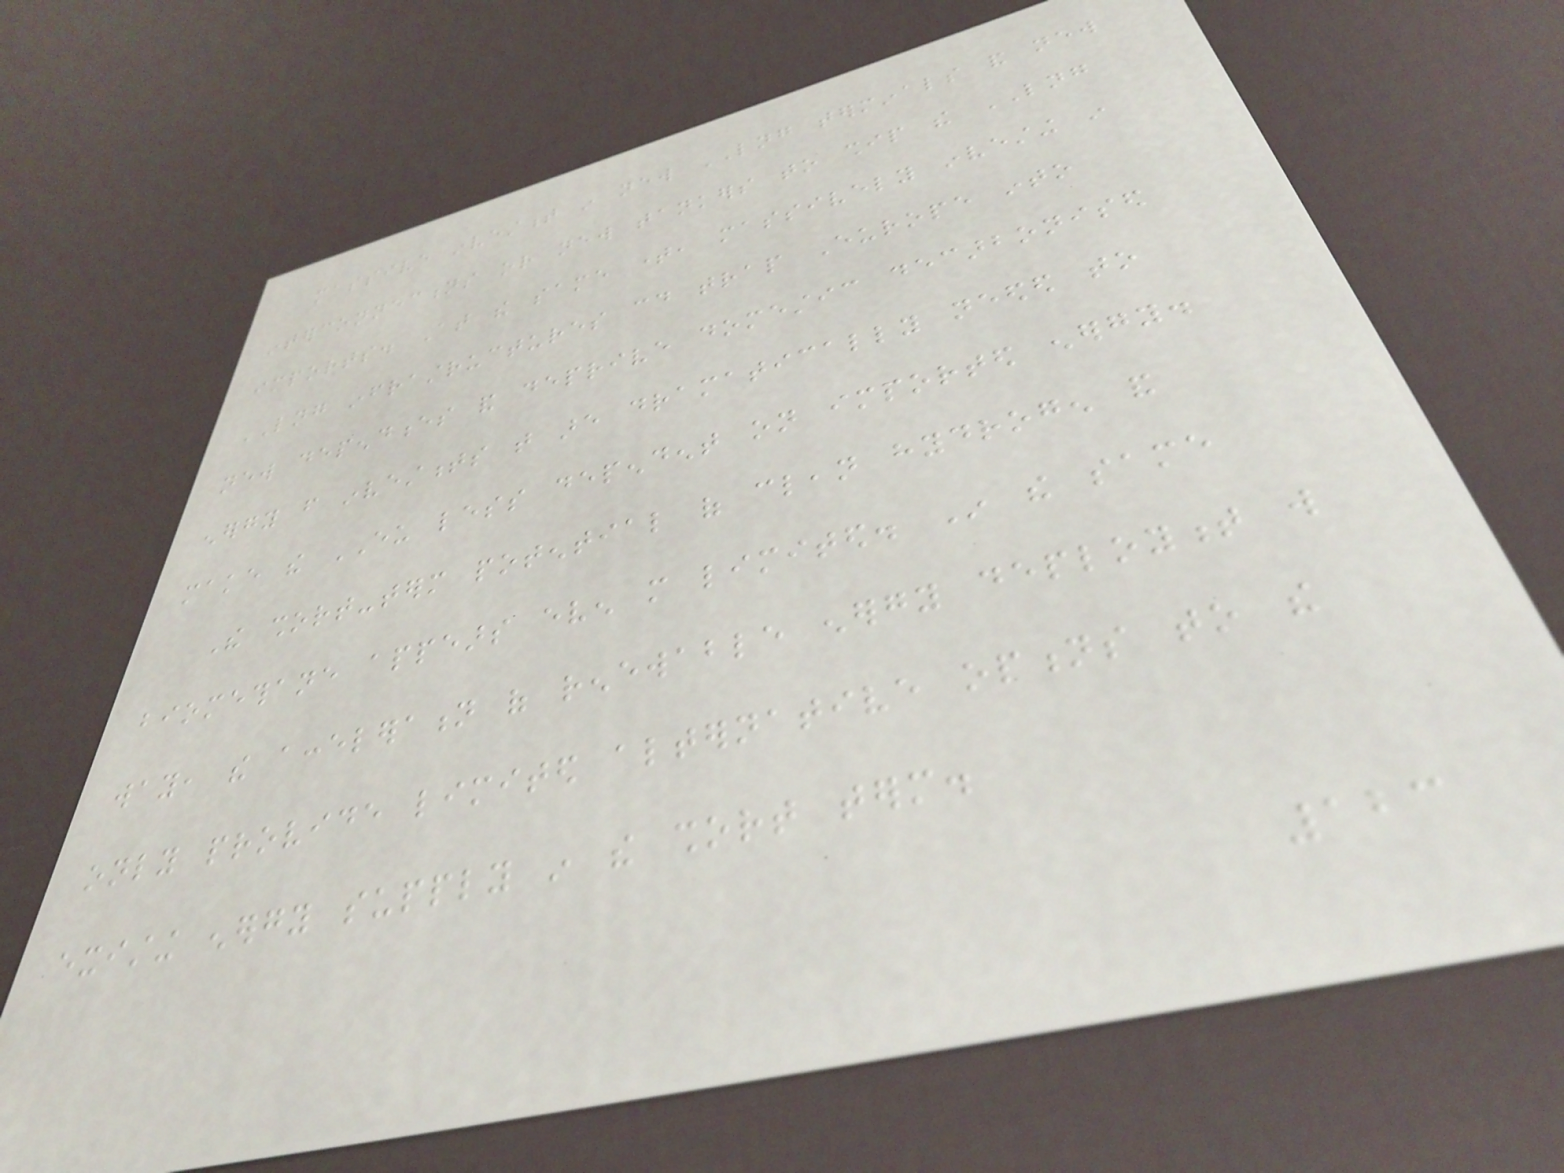massive investment in new LNG terminals and new
interconnections or new tankers to ship the LNG
imports. At the same time, massively investing in
LNG infrastructures could trap Europe into
new dependences and deprive domestic decarbonised
energy from investments that are dramatically needed to
make the EU less dependent on imported energy.
The short-term potential of clean hydrogen and
biomethane appears even more limited. In the same
way, the acceleration of renewable energy deployment will
only provide limited alternative options to the
existing energy supply in the short term.
123
